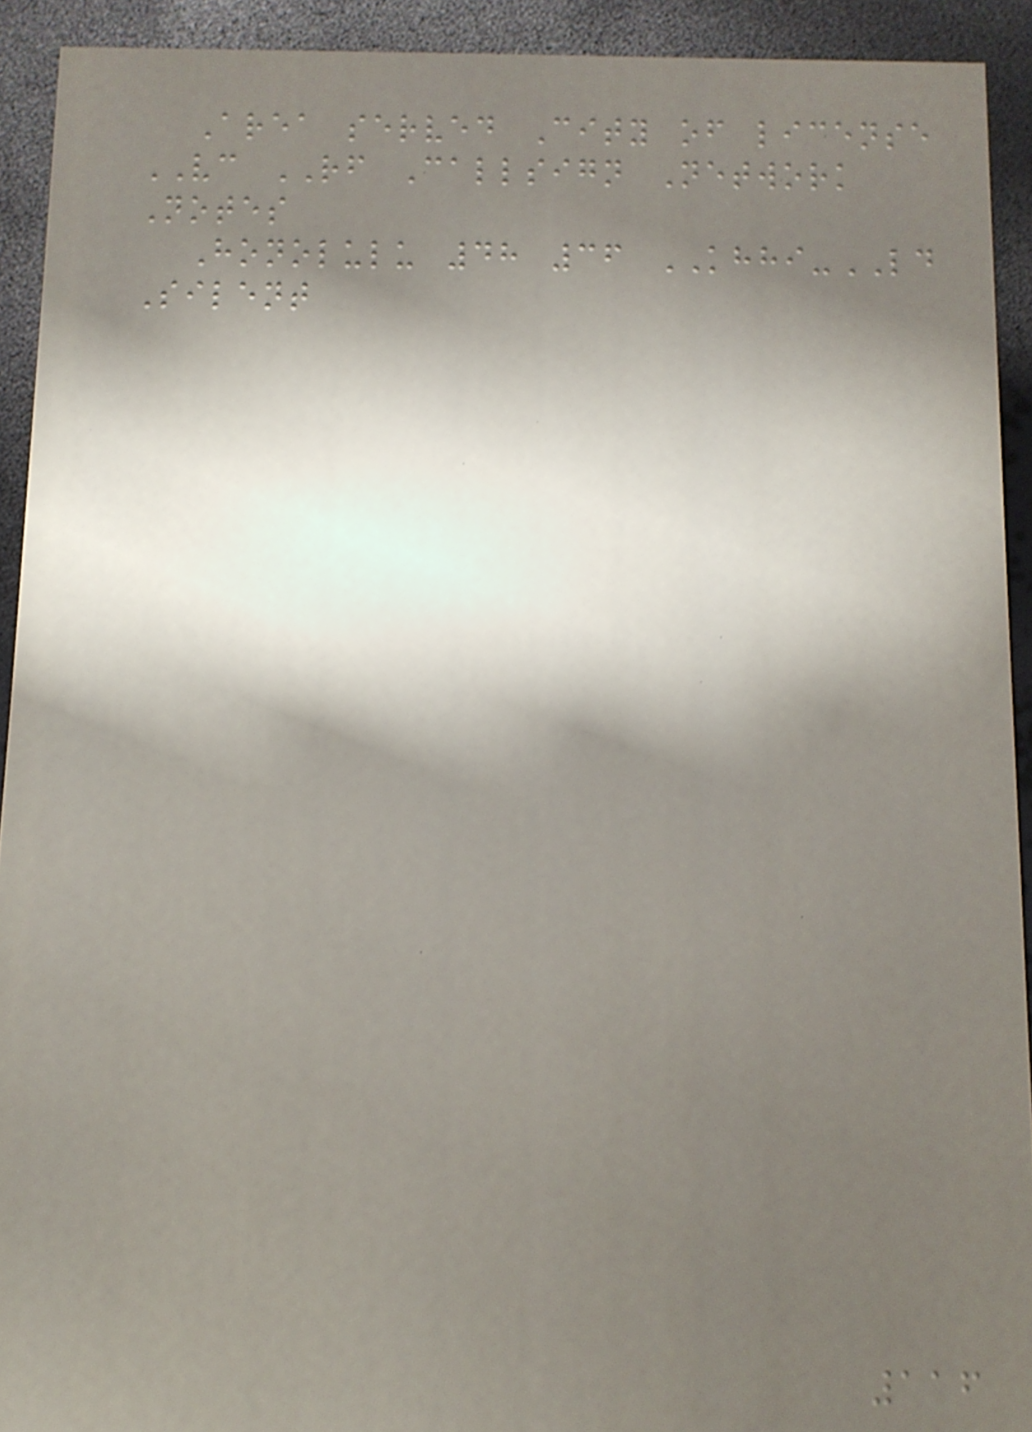Area served City of license
VC RF Callsign Network
Notes
Honolulu 48 36 KHHI-LD
Silent
116
